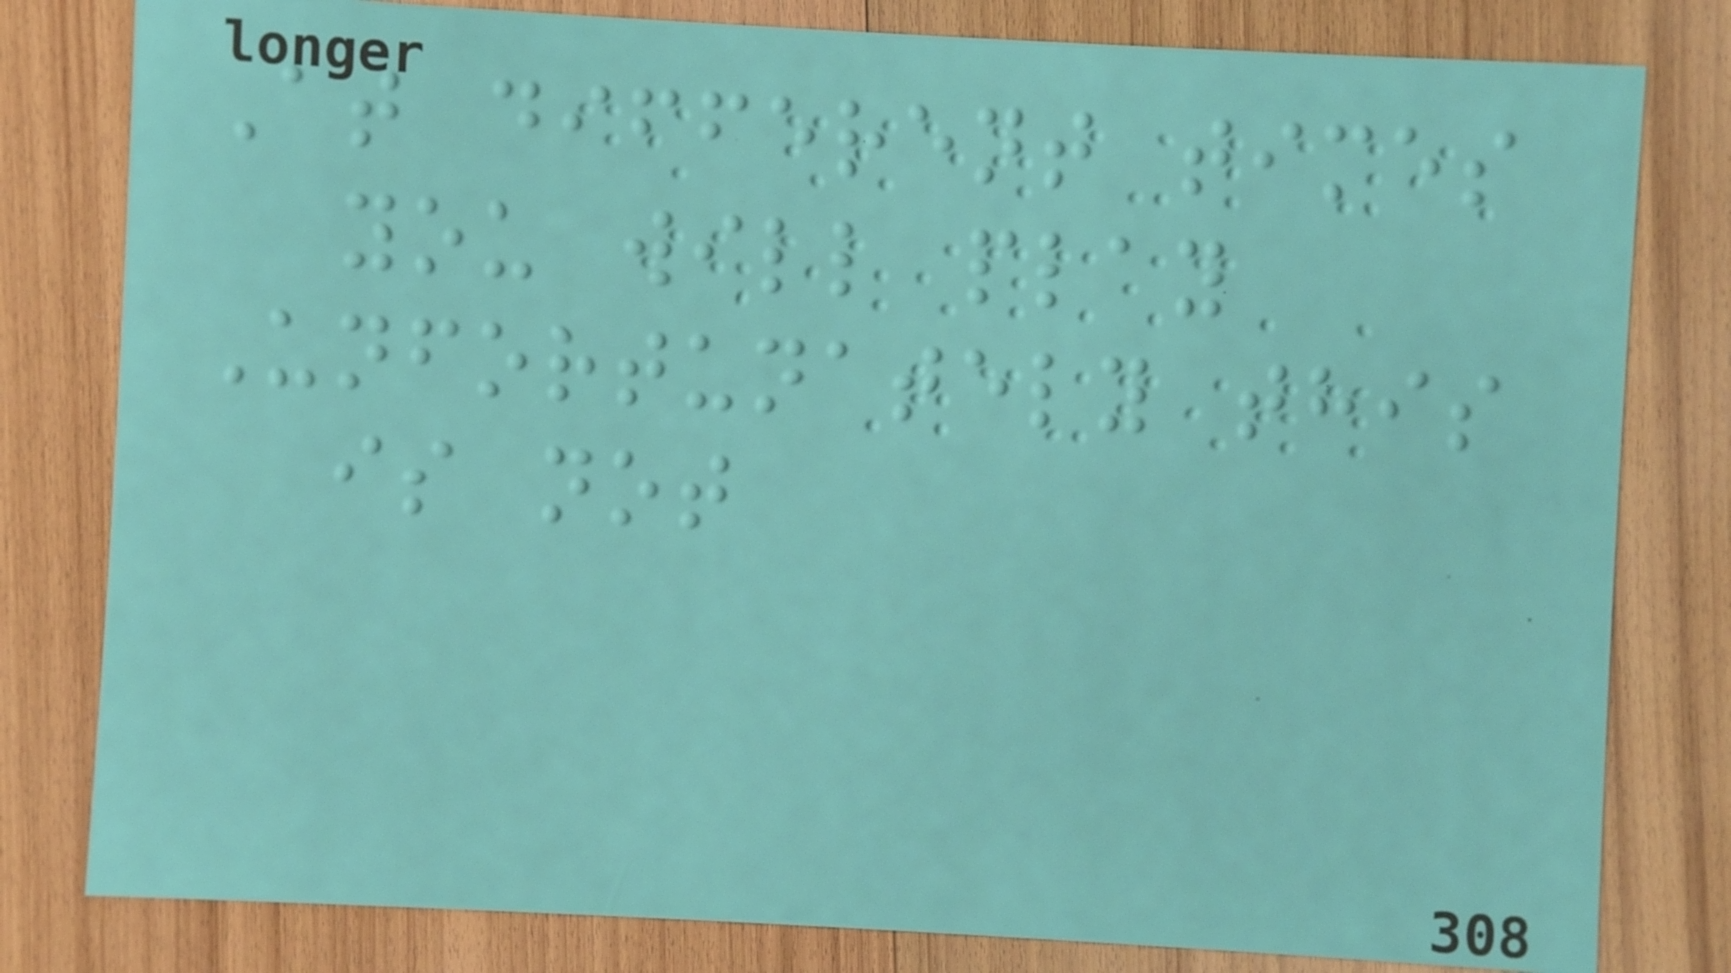At different times
you will play
Unfortunately this
is not
